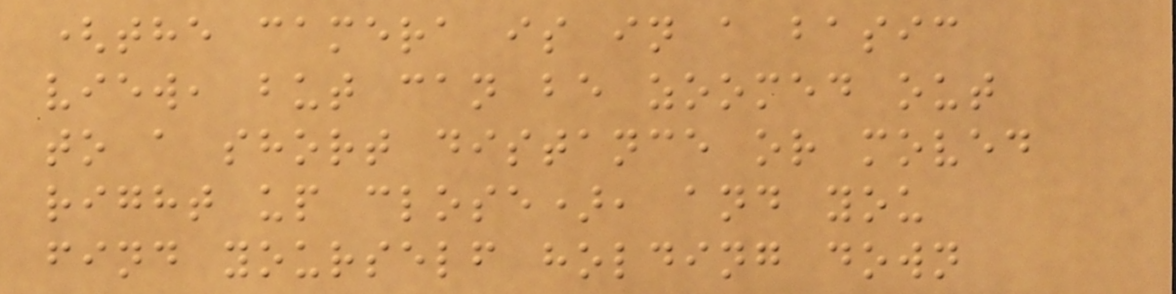(the camera is in a basic
view, but can be zoomed out
to a short distance or moved
right up close), and you
find yourself holding down
